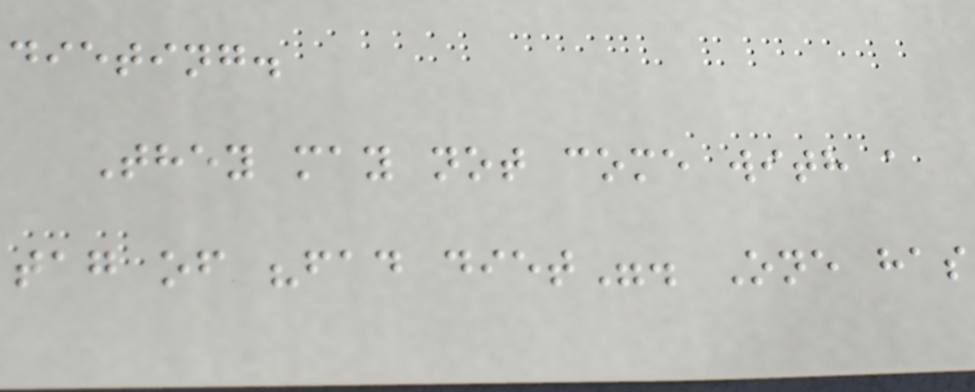dieting.
They may not come with a
tag of "fad diet". One has
